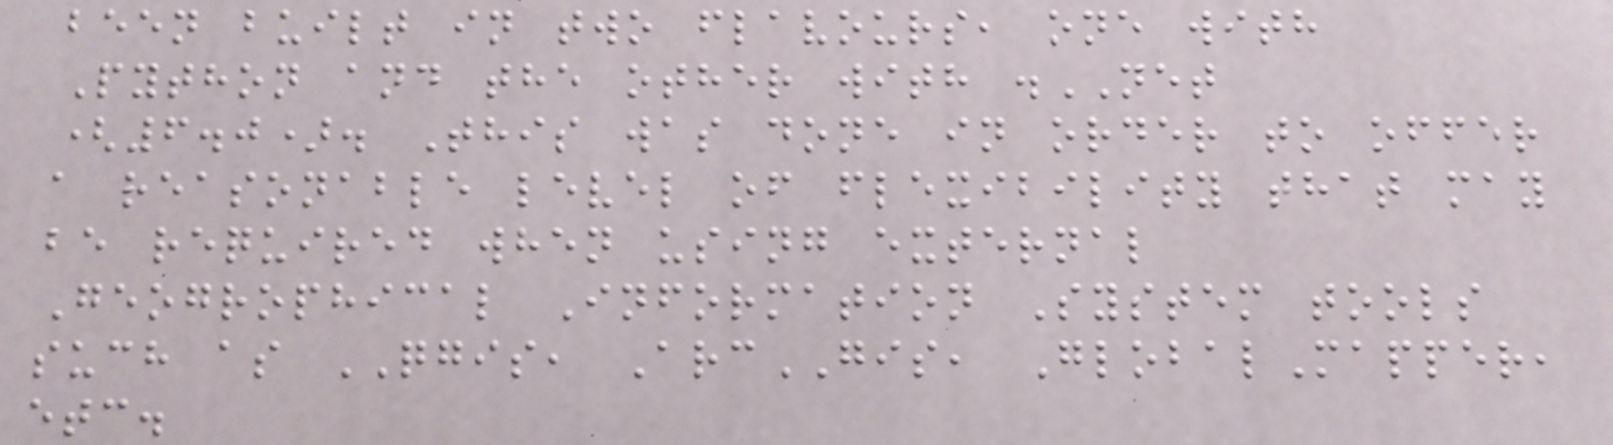been built in two flavours, one with
Python and the other with .NET
(6.0). This was done in order to offer
a reasonable level of flexibility that may
be required when using external
Geogrophical Information System tools
such as QGIS, ArcGIS, GlobalMapper,
etc.
